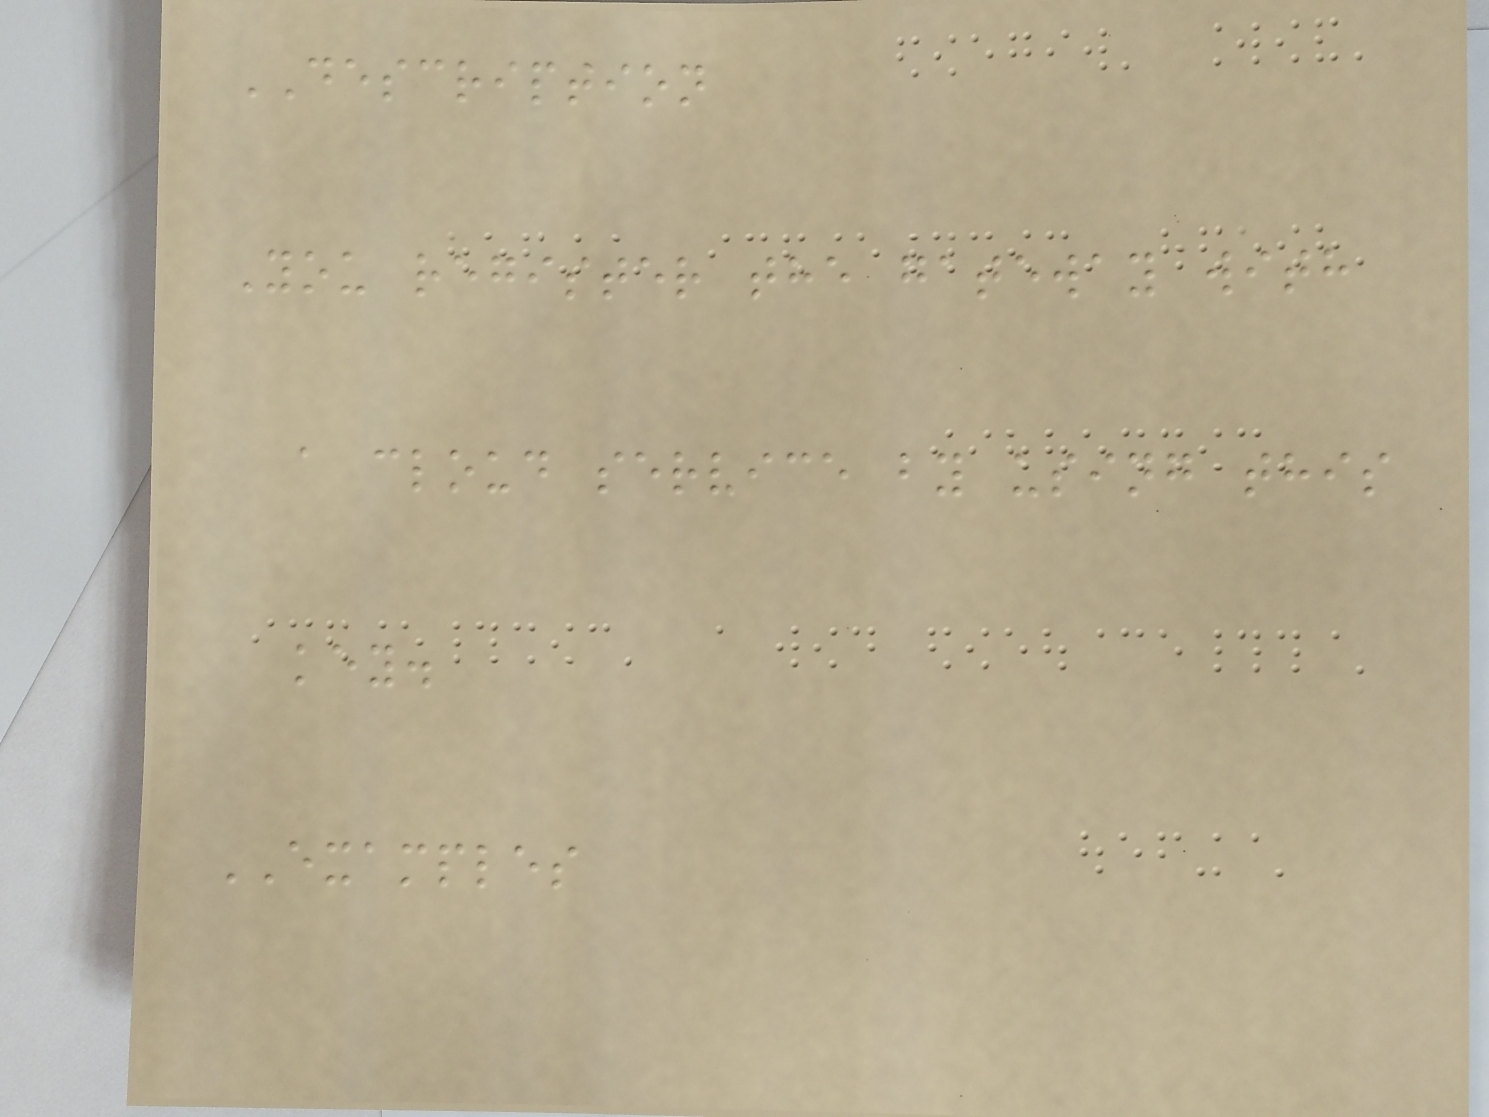DESCRIPTION
You register the gateway with
a cloud service by using this
key.
EXAMPLES
